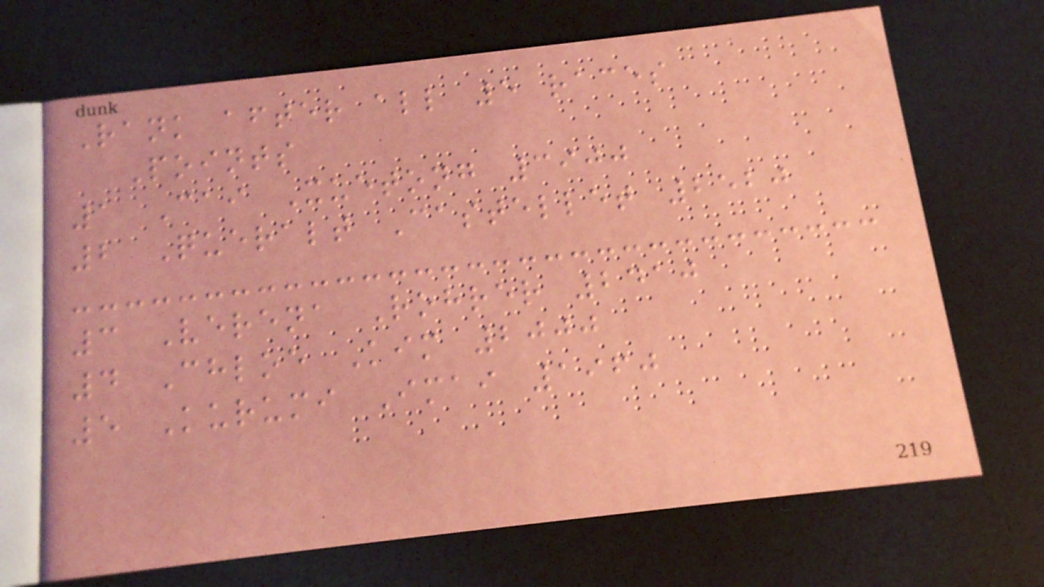Rank after all 5 races
Points
1 Cai Xuetong 3900
2 Queralt Castellet 2520
3 Verena Rohrer 2410
4 Chloe Kim 2000
5 Kurumi Imai 1960
